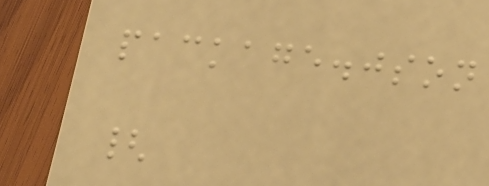package.json
{
